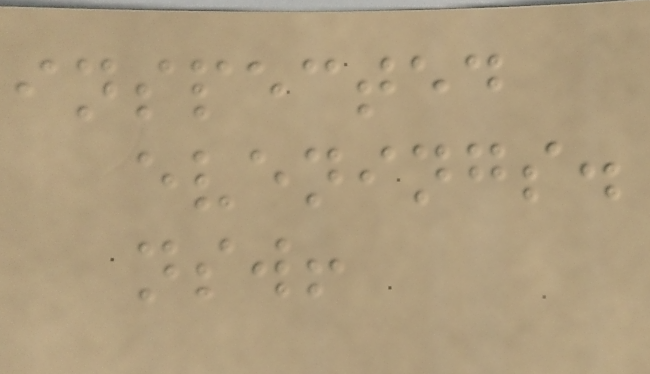inspected
evenings.
nsw!
